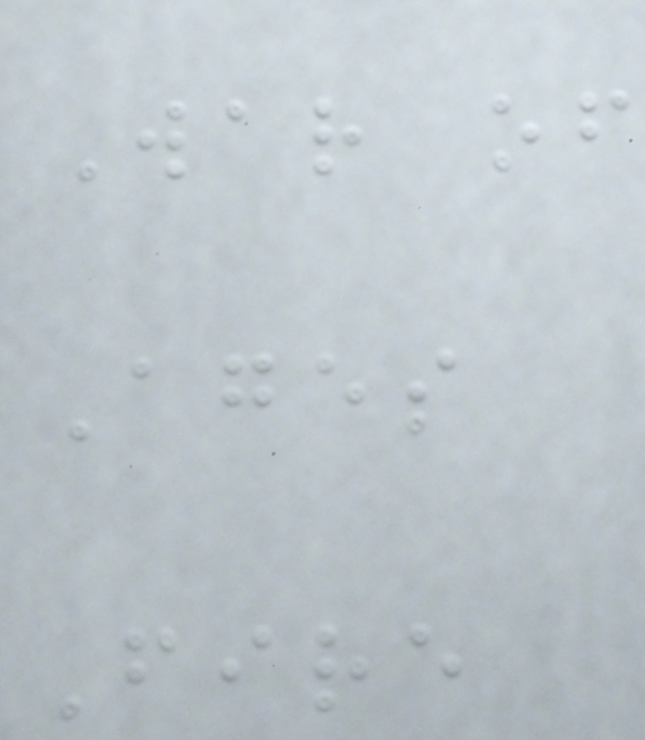War of
Ages
Fire
